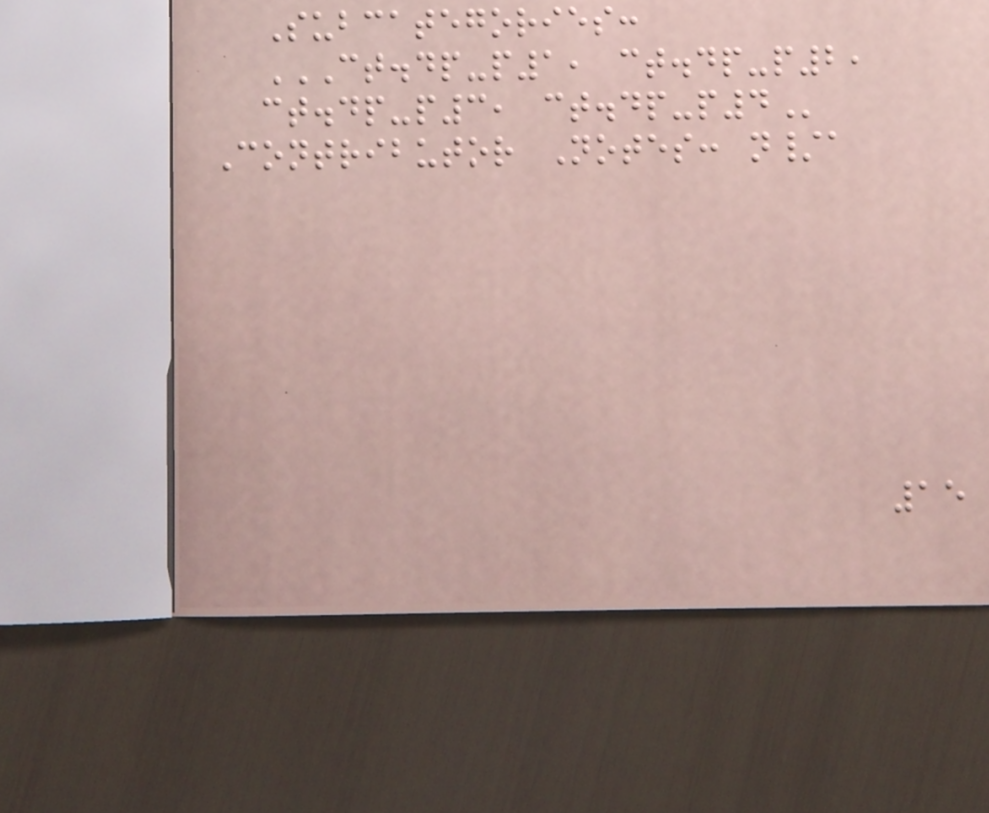Subcategories:
CT.DP-P1, CT.DP-P2,
CT.DP-P3, CT.DP-P4
Contributor Notes: n/a
15
